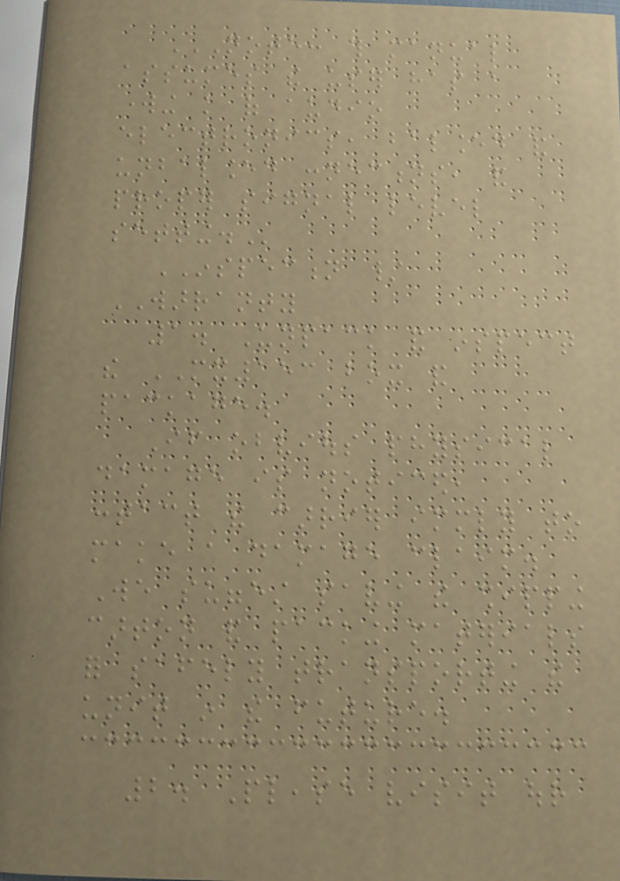NOTE: THIS MANUAL
ASSUMES THE USER HAS A
WORKING KNOWLEDGE OF AUDIO
ELECTRONICS, BALANCED AND
UNBALANCED CONNECTIONS, AND
PROPER SIGNAL LEVEL
SETTING.
INSPECTION /
WARRANTY
1. Unpack and inspect
the MX153 box and
package.
If obvious physical
damage is noticed,
contact the carrier immediately to
make a damage claim.
We suggest saving the shipping
carton and packing materials
for safely transporting the
unit in the future.
2. Please visit our
